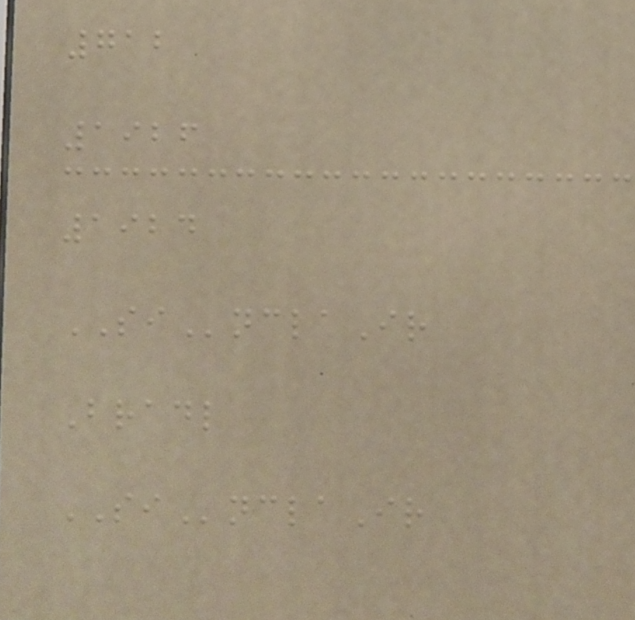712
1926
1924
SInclaIr
Bradl
SInclaIr
